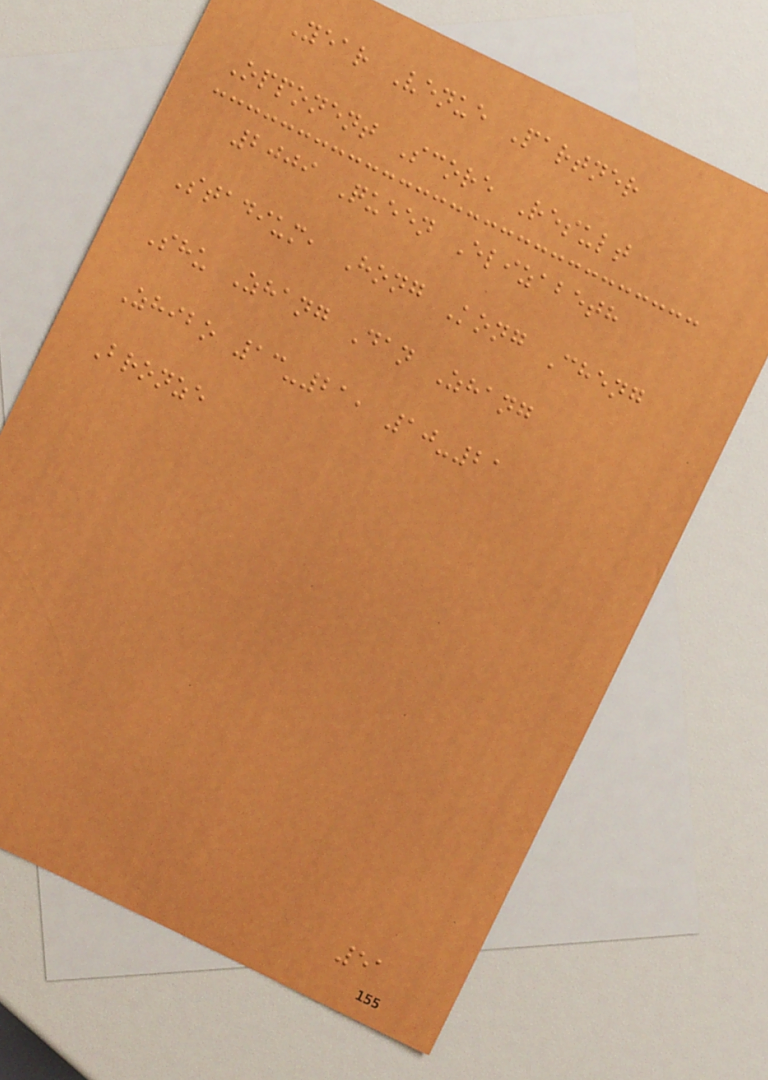Year Venue Partner
Opponent Score Result
2009 Queen Elizabeth
Stadium, Hong Kong Cheng
Shu Zhang Dan Zhang
Zhibo 13-21, 10-21
Bronze
51
